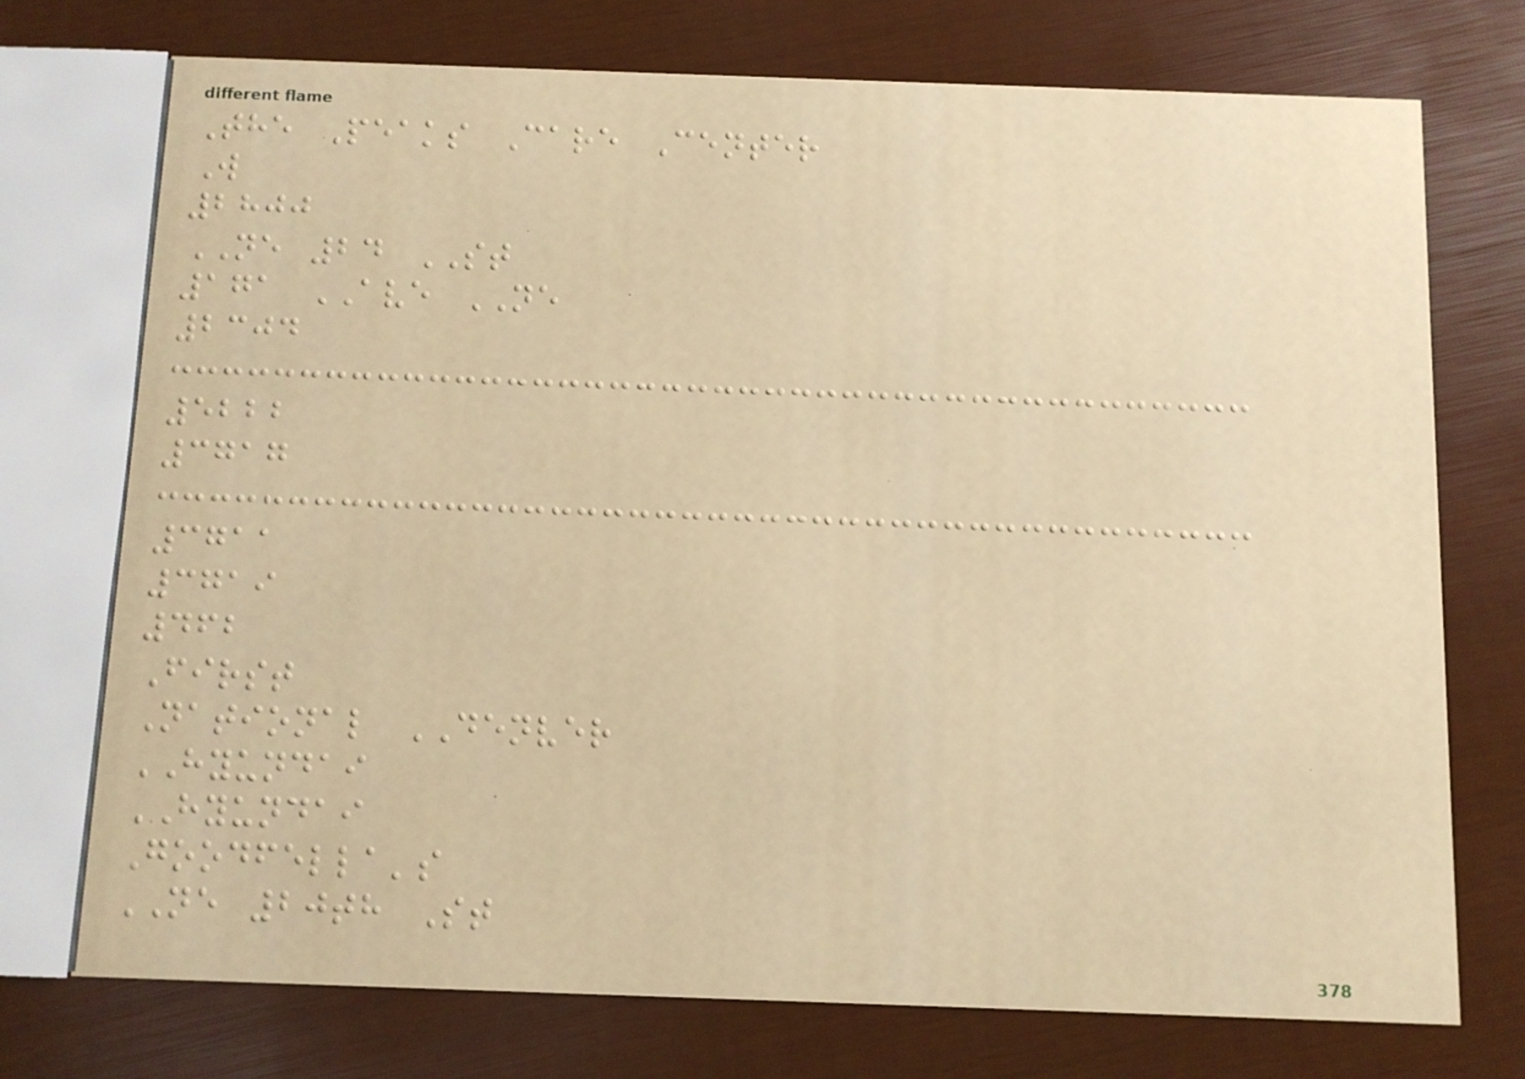The Peaks Care Center
W
2800
NE 24 ST
171 AVE NE
2304
5222
3717
3711
3719
462
First
National DENVER
HYUNDAI
HYUNDAI
Goodfella's
NE 20th St
